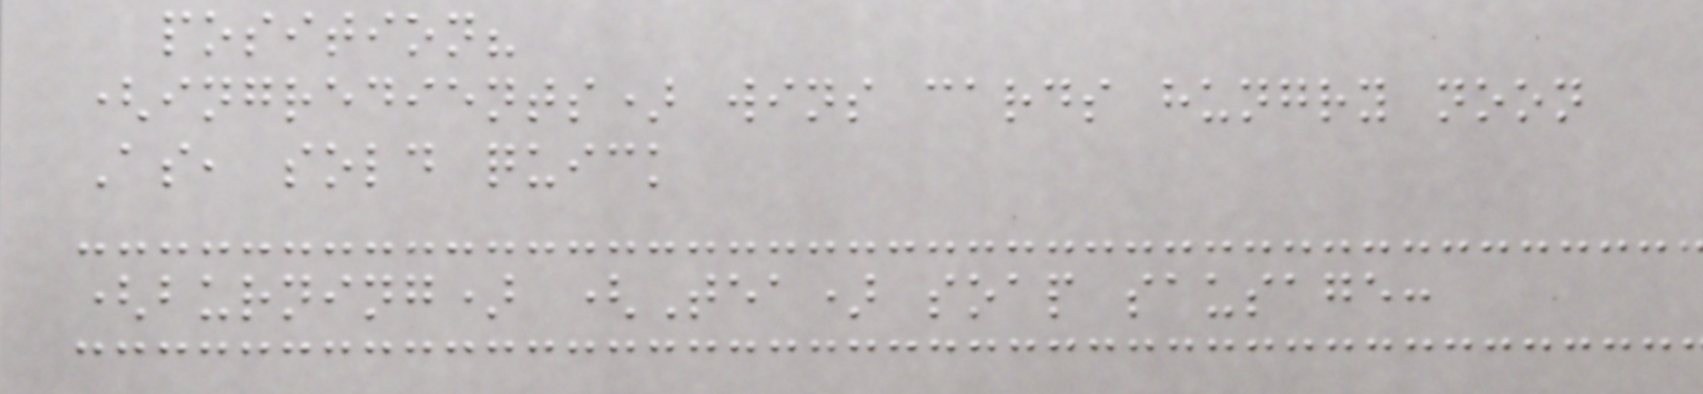position?
(ingredients) wins cards hungry noon
As, sold quick
(burning) (Tea) soap sausage:
